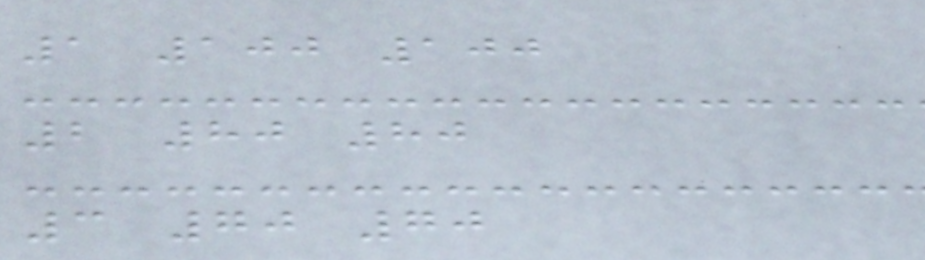1 100 100
2 80 80
3 70 70
